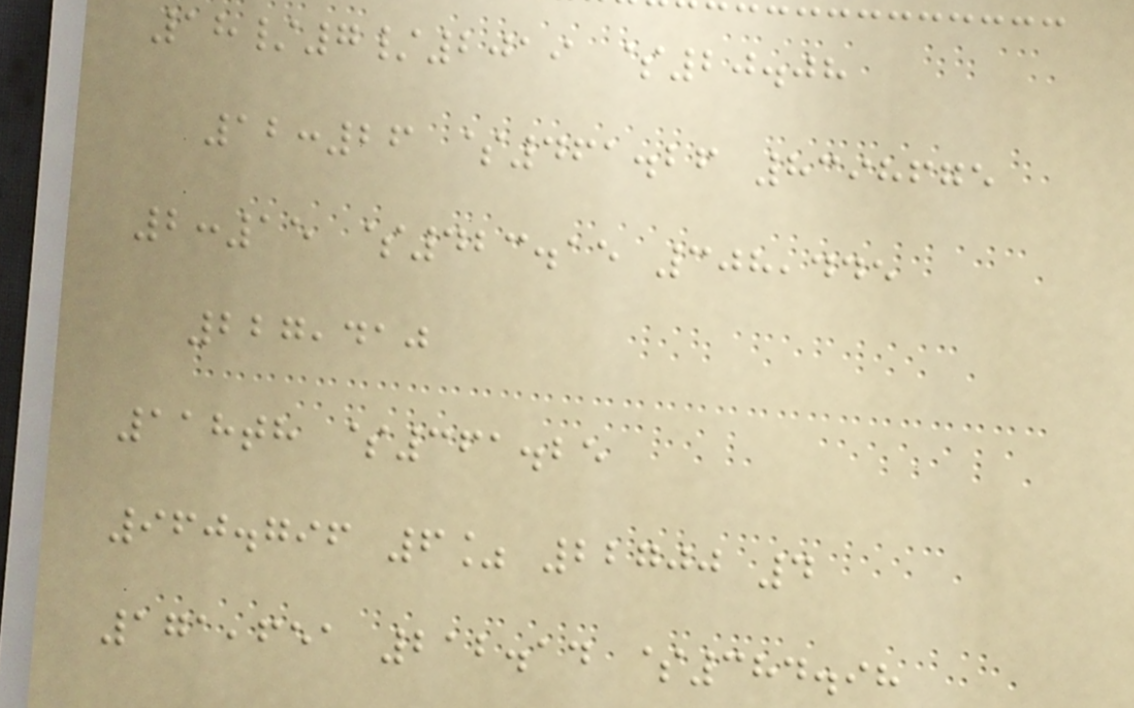18/7/2019 $20.08
12:26 $461.26 8398675
2:15 $423.15 308,445
227,410
118th $361.25
960.796 6% 22700 4
171,651 212.14 $384.98
